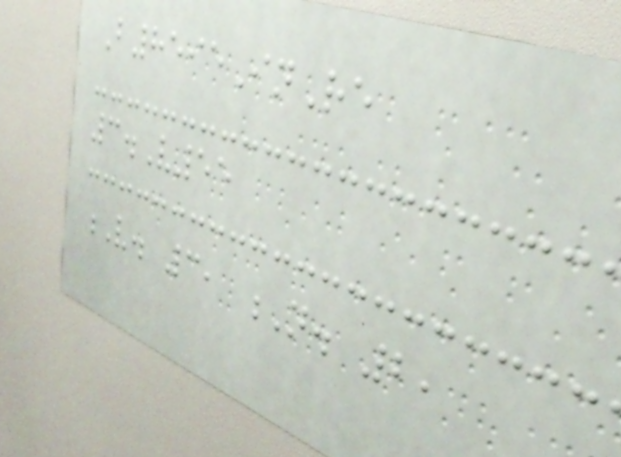B8595InRe
3.V55
V. 3, N. 2,
